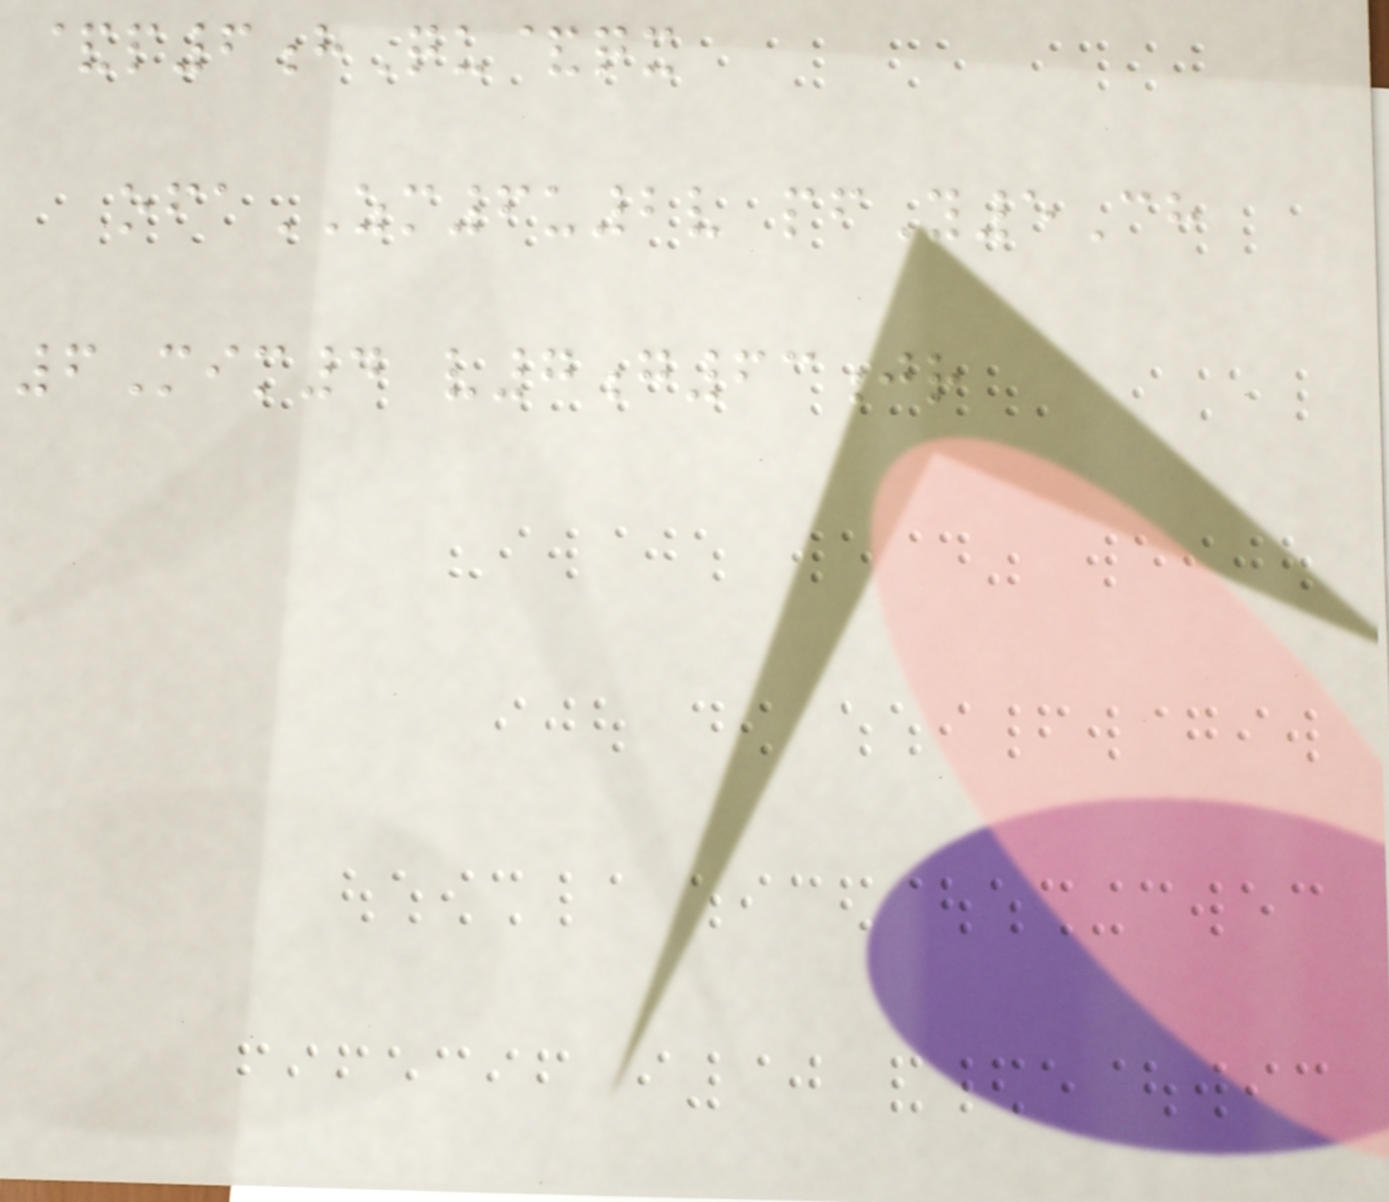&p6hQu&qx
ofaZM6u2v pfY5Ch
6Mim4 v7g63jr
